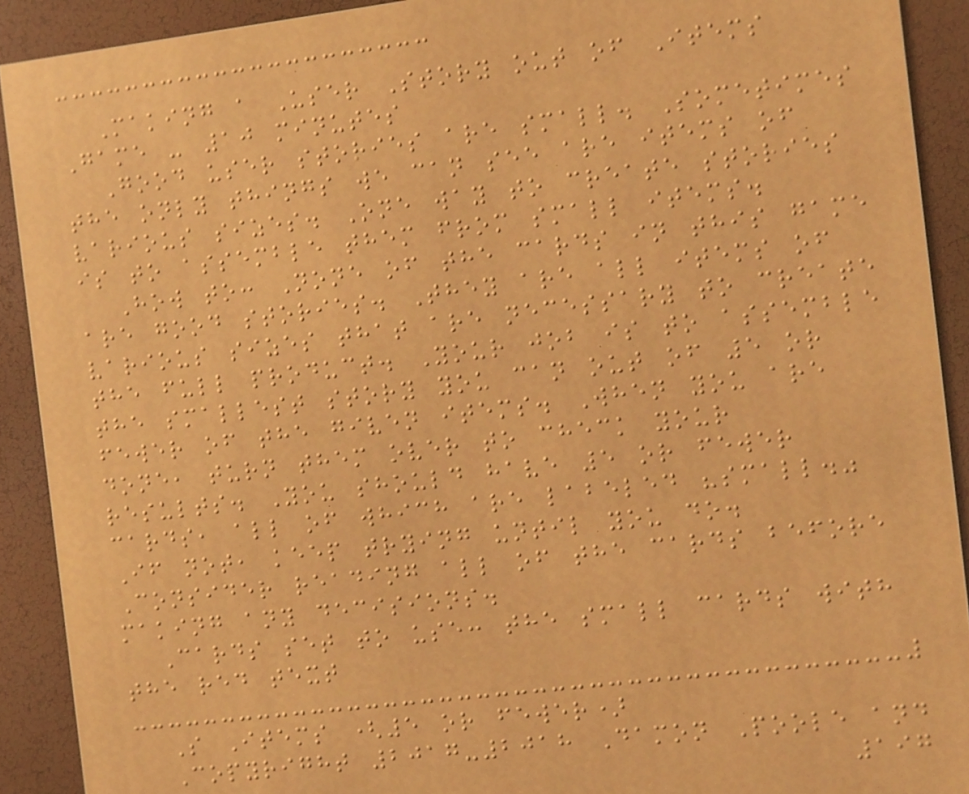Making a User Story out of Items
Game - 10 minutes
Good user stories are small. Sometimes
the only things we can see are items of
various sizes. One way to create stories
is to assemble them from small items.
How to: None of the cards in this game
are good stories. They are all items of
various sizes that are necessary to create
the full product. Your job is to assemble
the smallest story you can out of 5 or
fewer of the given items. When you are
done, turn them over to check your
results. You should have 5 or fewer
cards, all of which are labeled "small."
If not, keep trying until you do.
Consider reading all of the cards before
making any decisions.
Cards set to use: the small cards with
the red text
S Items (5 or fewer)
Copyright 2017-2018 Damon Poole and
197
